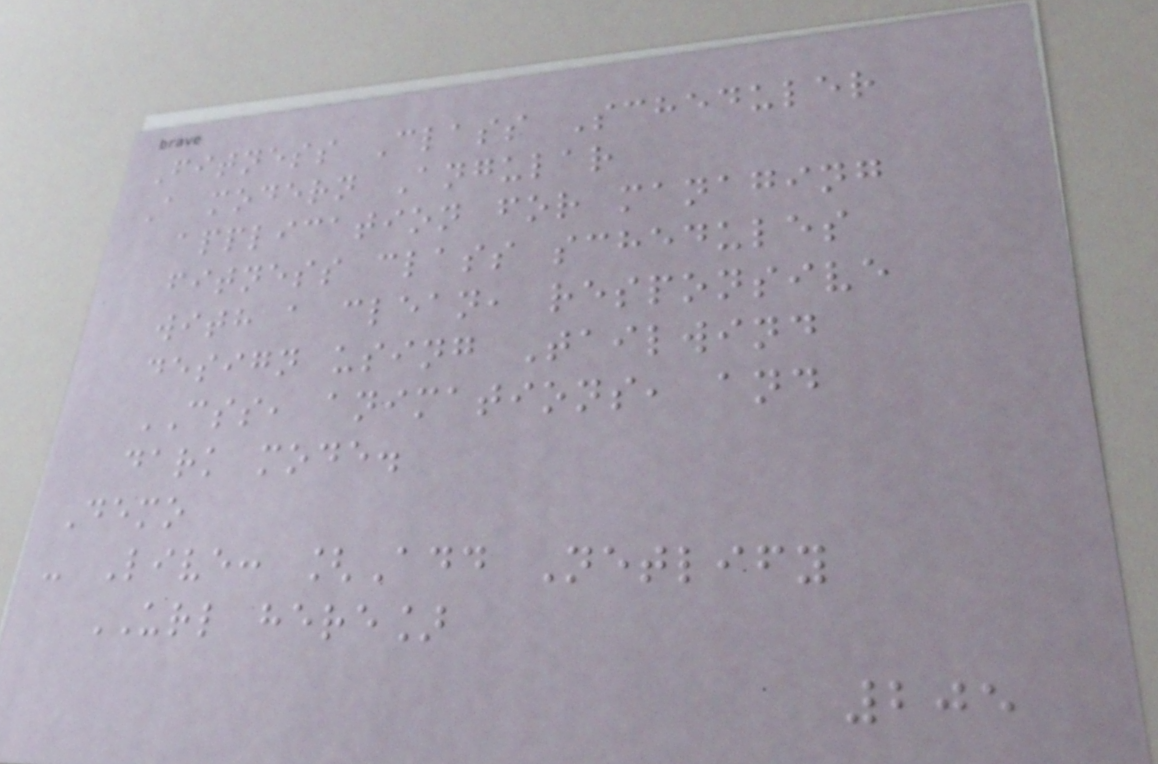Fitness Class Scheduler
A modern Angular
application for managing
fitness class schedules
with a clean, responsive
design using Tailwind
CSS, animations, and
dark mode.
Demo
- Live: [Add Netlify
URL here]
205
